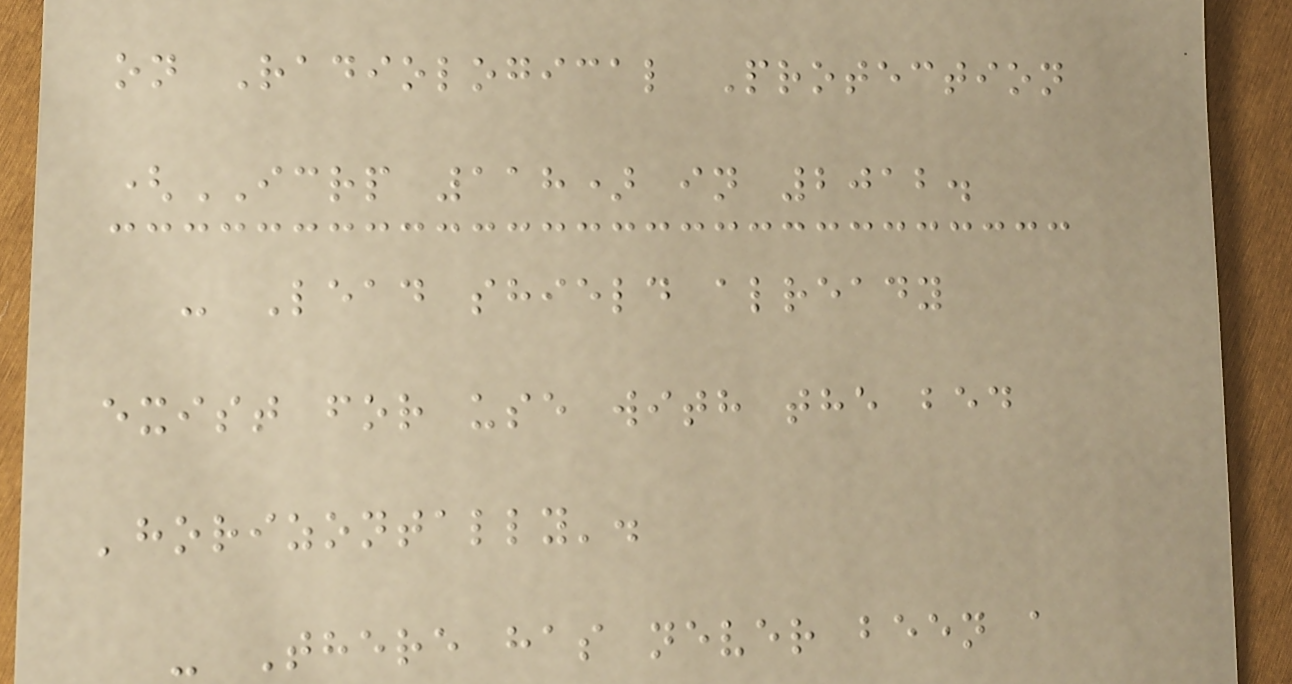on Radiological Protection
(ICRP 118) in 2012.
- Lead shield already
exist for use with the bed
'horizontally'.
- There has never been a
